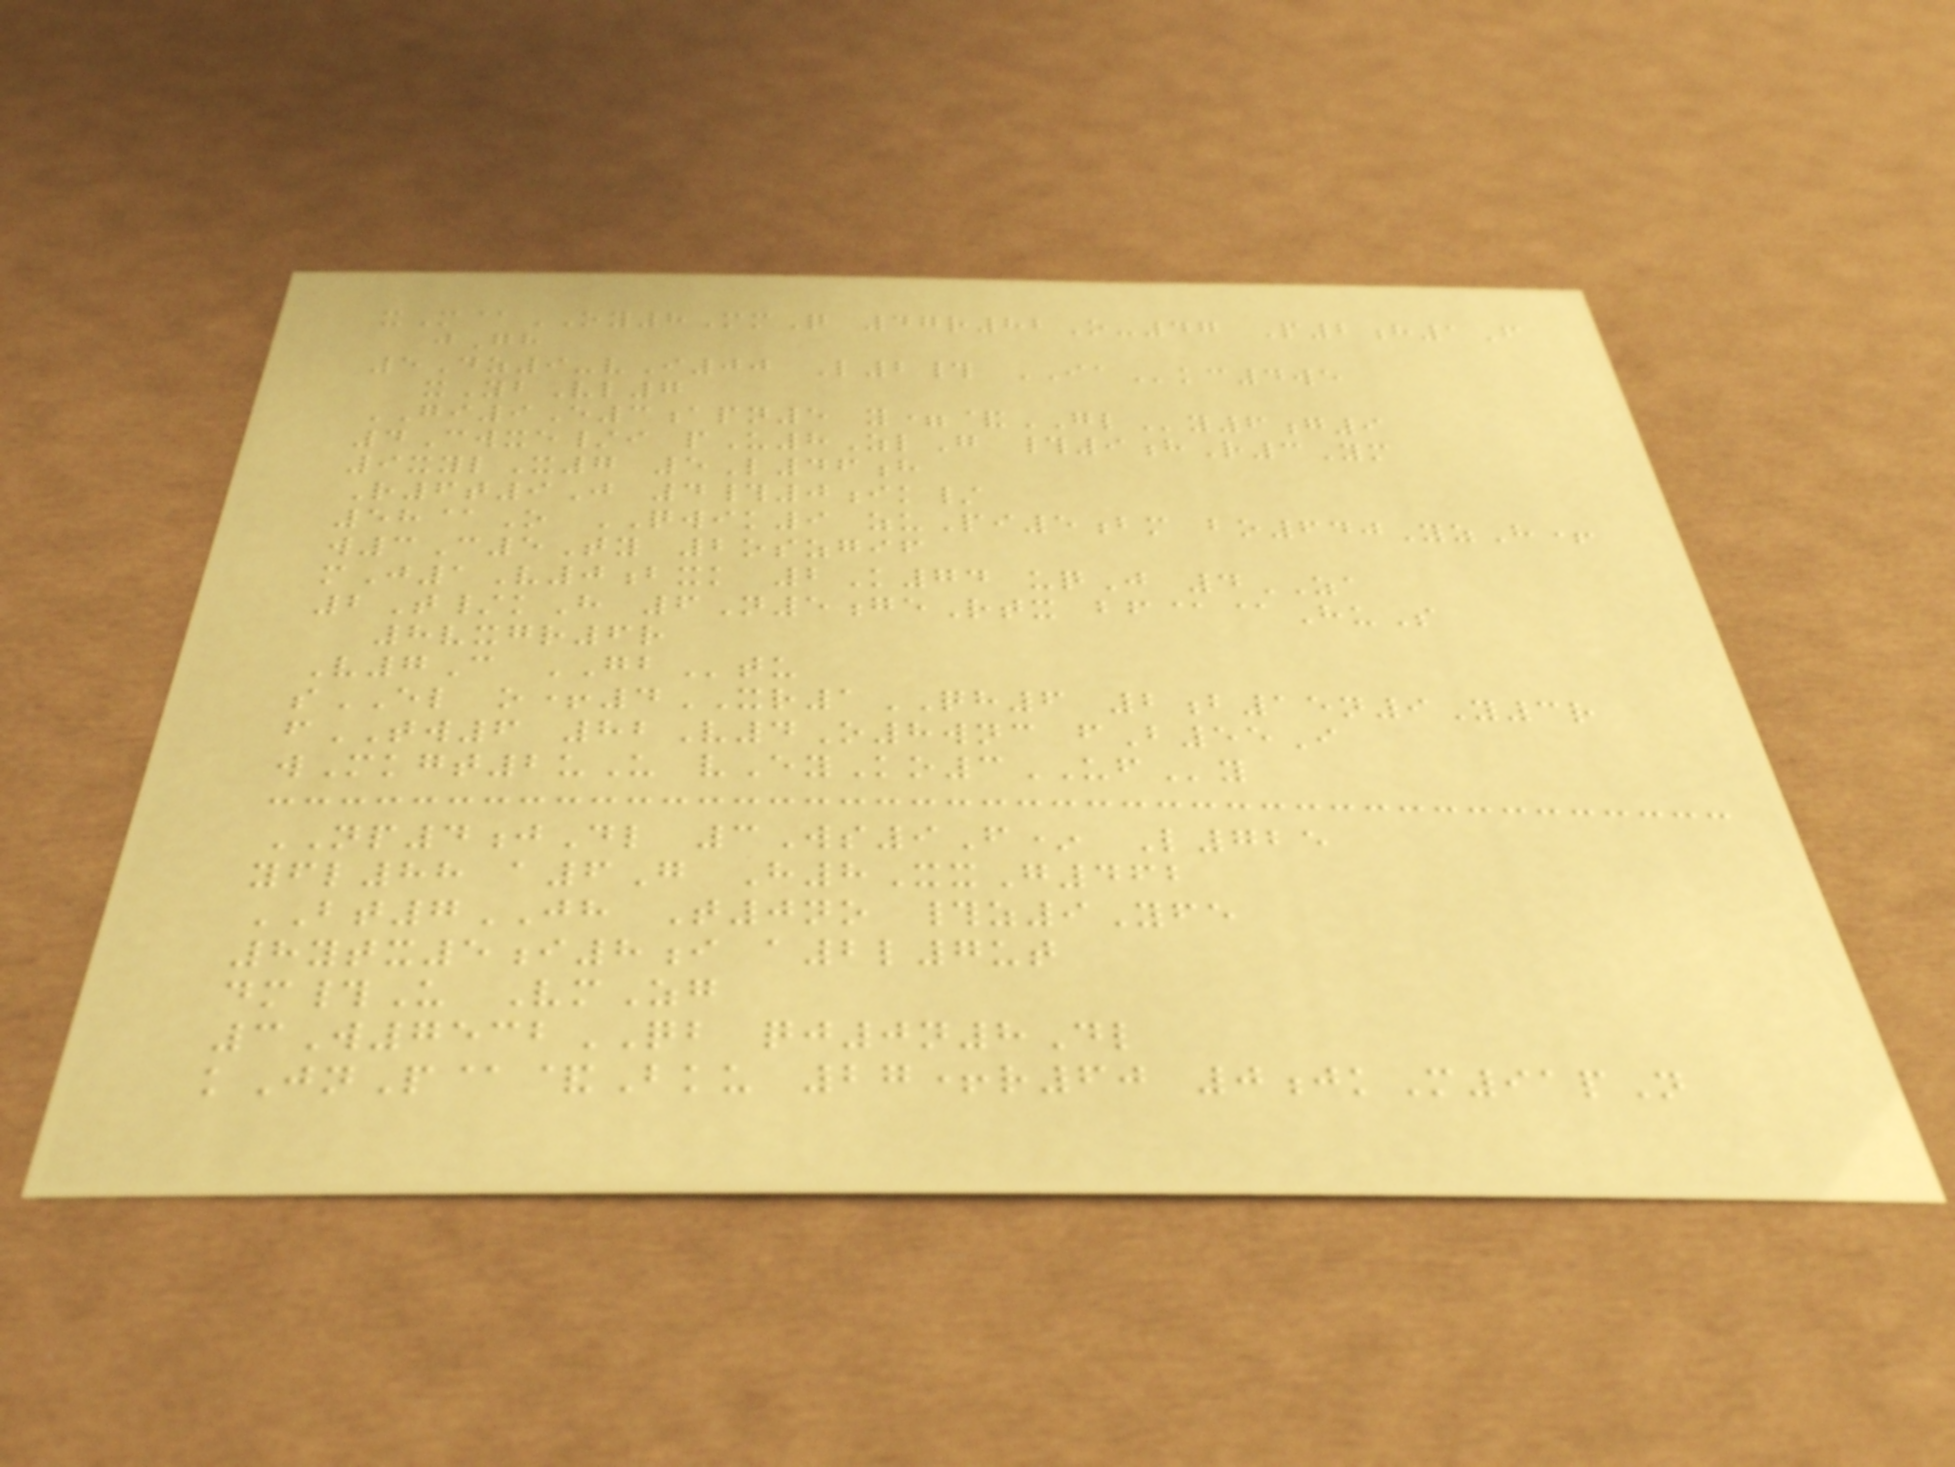xM@OY8MmQ 47r82O-47 P2h1F
jGh
5Dz9-vI00 L2# IAkc4we
xYbVl7
GI9E3apn5 y=&GLy6g9
4Cwxe/i pU8ZlG #9hR3Ym
9xylX7 5L46h
R6t9J 4#0ik/
58@O QWIK9 zuPi5bm bo640YzH+
w3C5Ty 2oszgif
mJ1V0bxk 2K74 uqJ 4ZA
2T/kH 6N5geRtx bf@@HuS
8vxgr6r
V7C GBtu
sEL o+4XR1QH6 2b15n9Y3r
fTW6 82V4O8wnc fB55I
wMkgt2uU vEyKo3UFy
NP4jDl 3Ws9F* L725
yfl88 a6G H8XxG462
BT7JH T0no #z9Yfe
8ytx5i8i a2l7ut
dm#U VmZg
3W7532QB qj0n8Dl
kJnP@&Bku 27+r60 0jkM91pN
